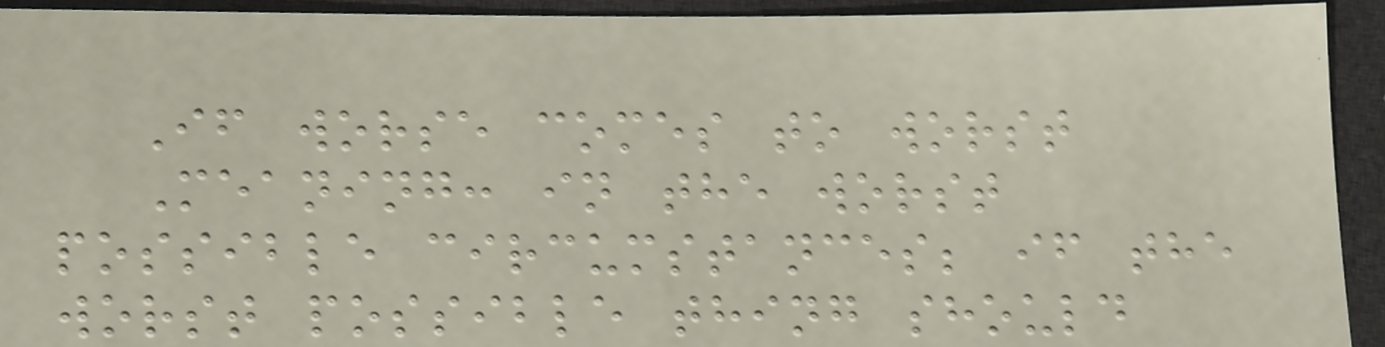If worse comes to worst
Meaning: in the worst
possible circumstances; if the
worst possible thing should
